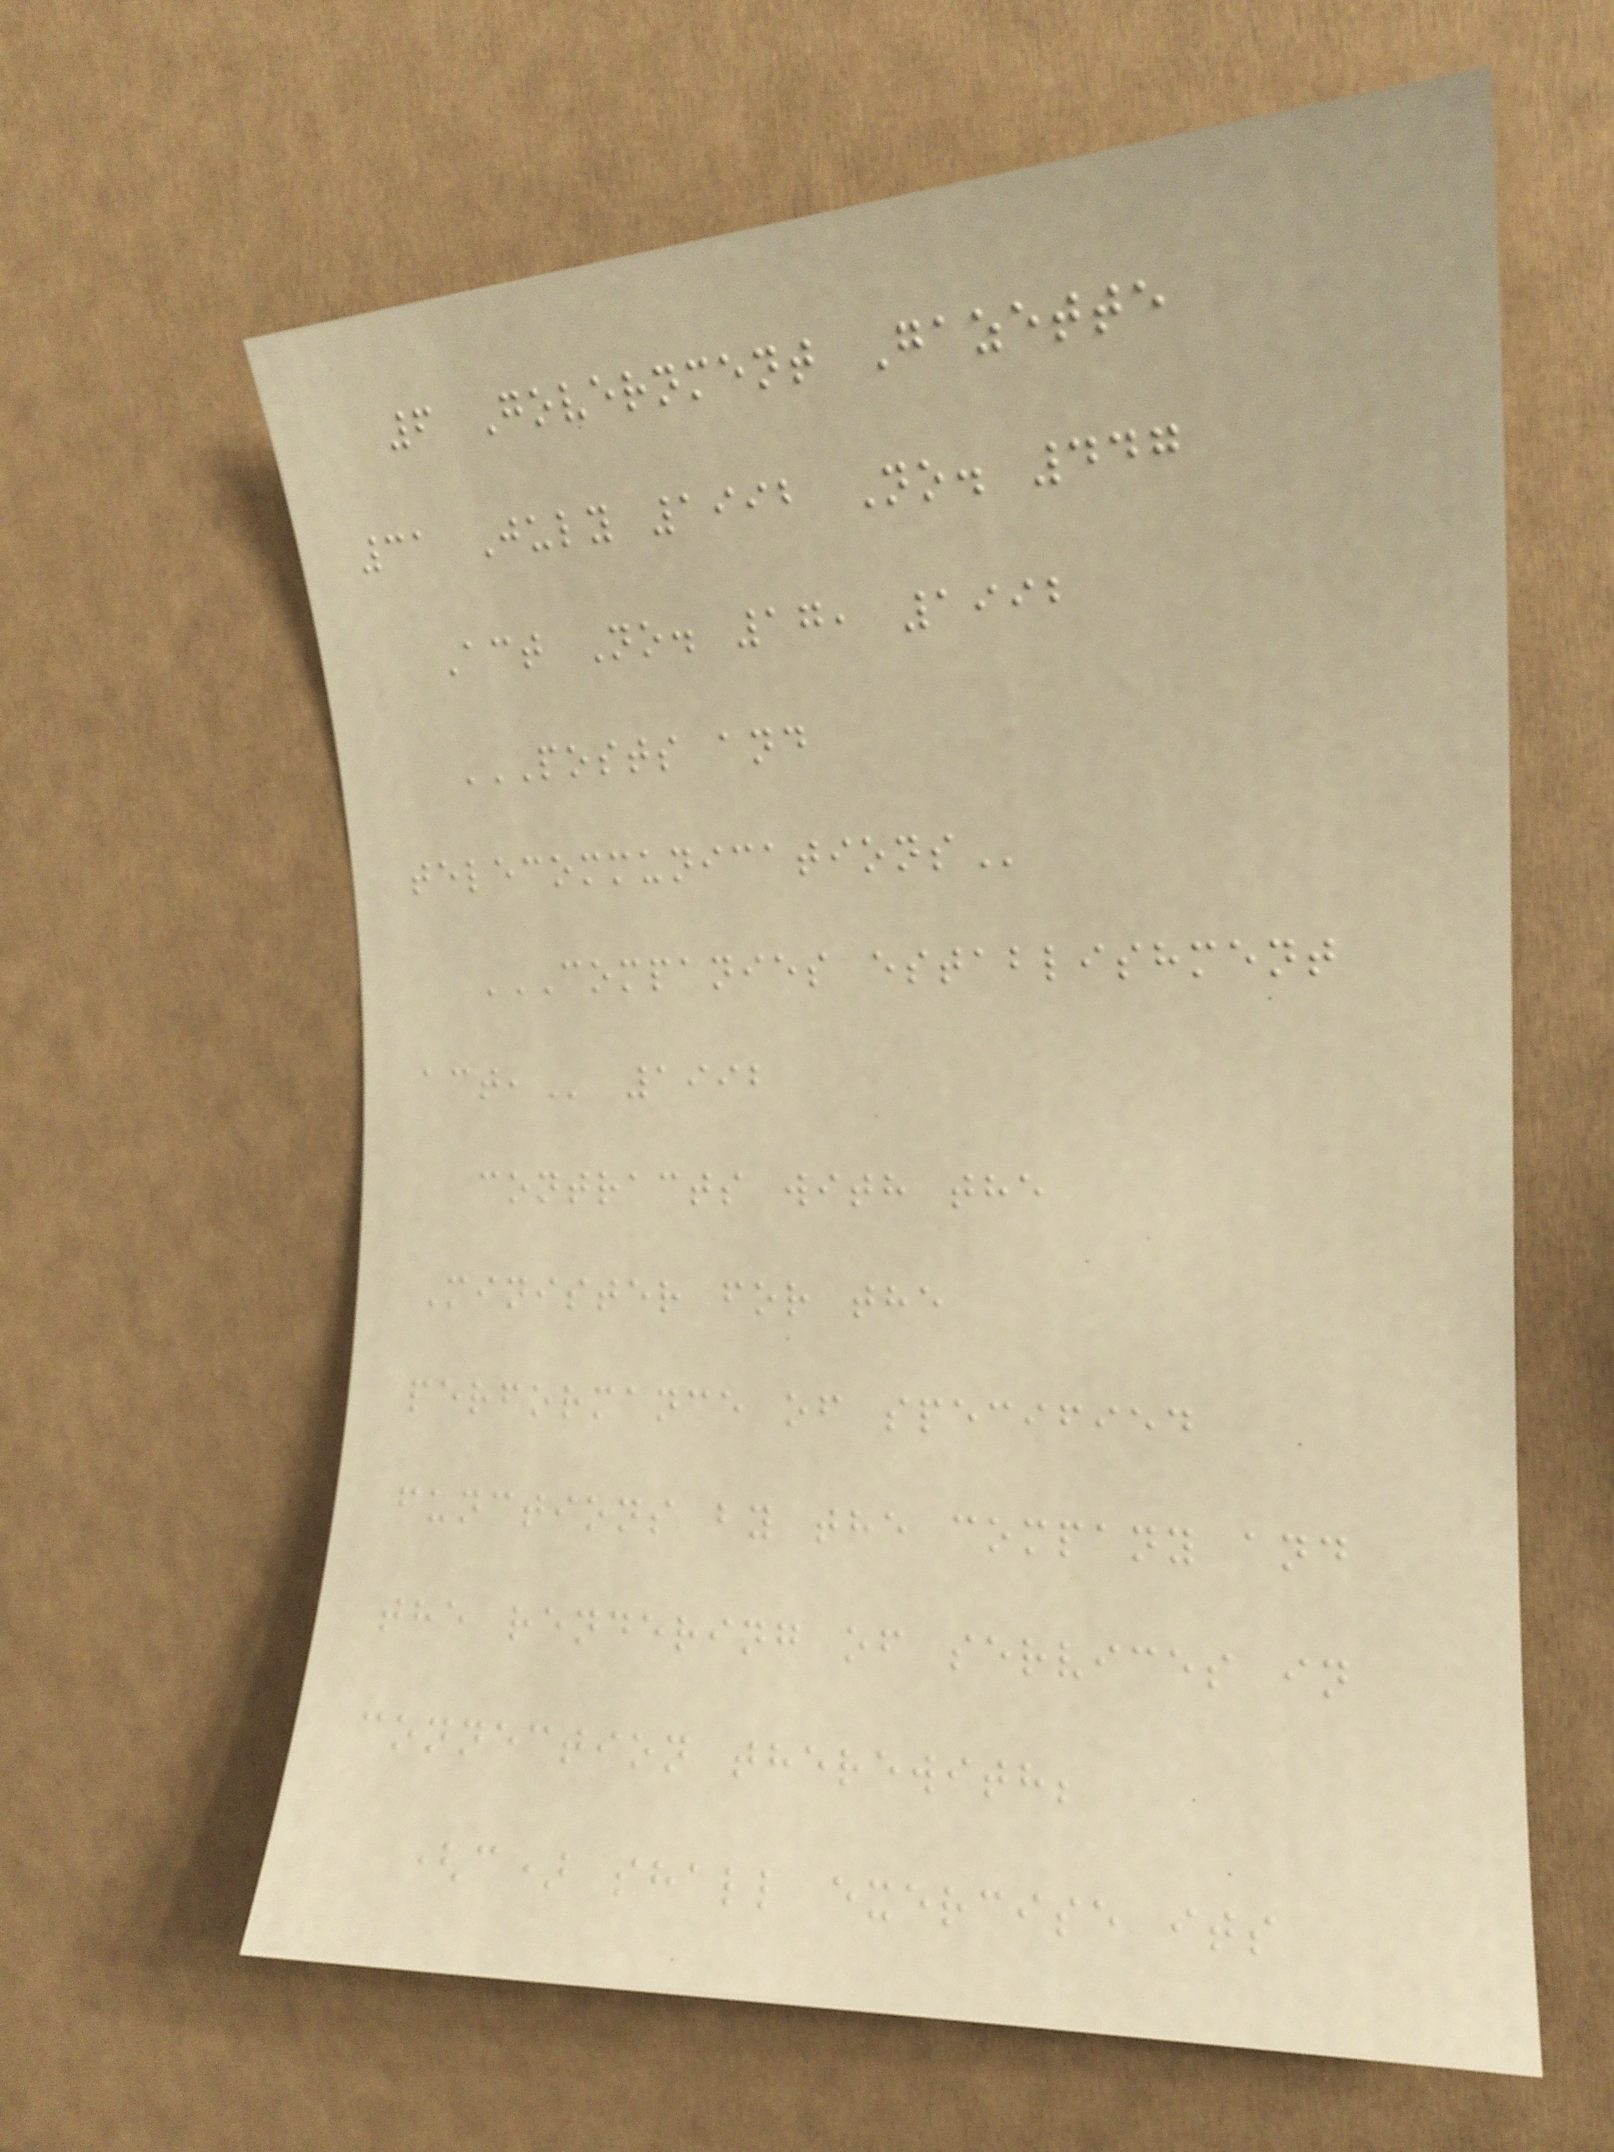6 Government Gazette
31 July 1992 No. 447
Act No. 17, 1992
POSTS AND
TELECOMMUNICATIONS
COMPANIES ESTABLISHMENT
ACT, 1992
contracts with the
Minister for the
performance of specified
functions by the company and
the rendering of services in
connection therewith;
(c) shall exercise its
